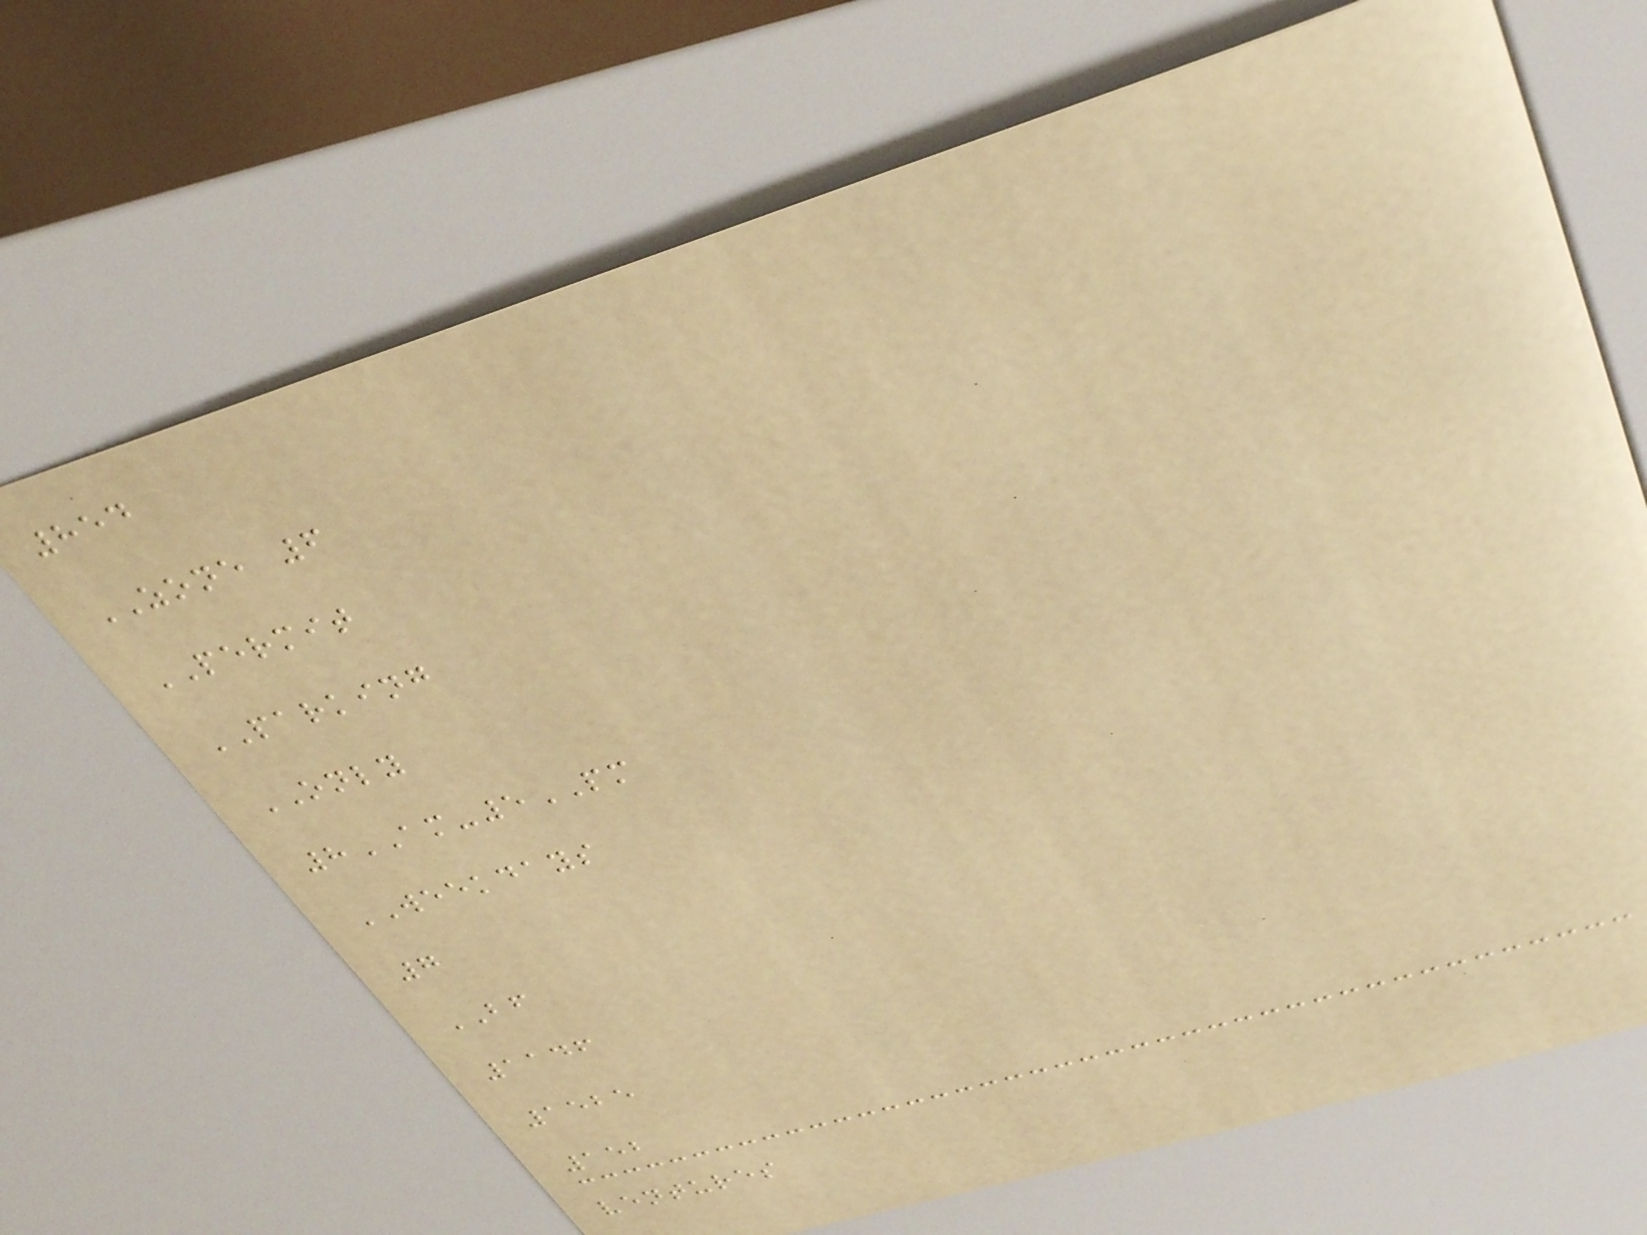854
ZONE 6
PERMIT
PARKING
ONLY
8AM-5PM
WEEKDAYS
7
BF
1146
1525
152
ventures
